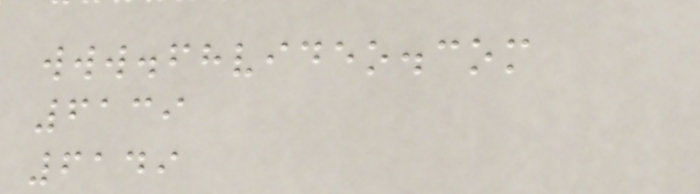www.fhvideo.com
6139
6149
